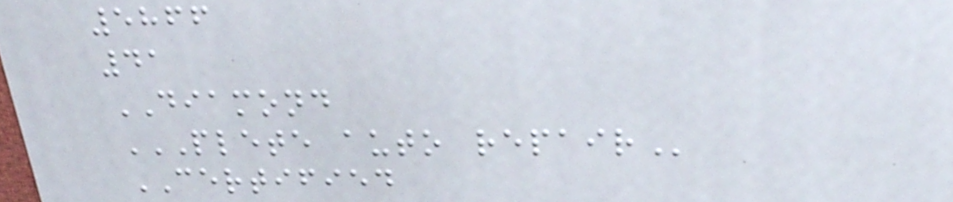5866
41
DIAMOND
PLETE AUTO REPAIR
CERTIFIED
